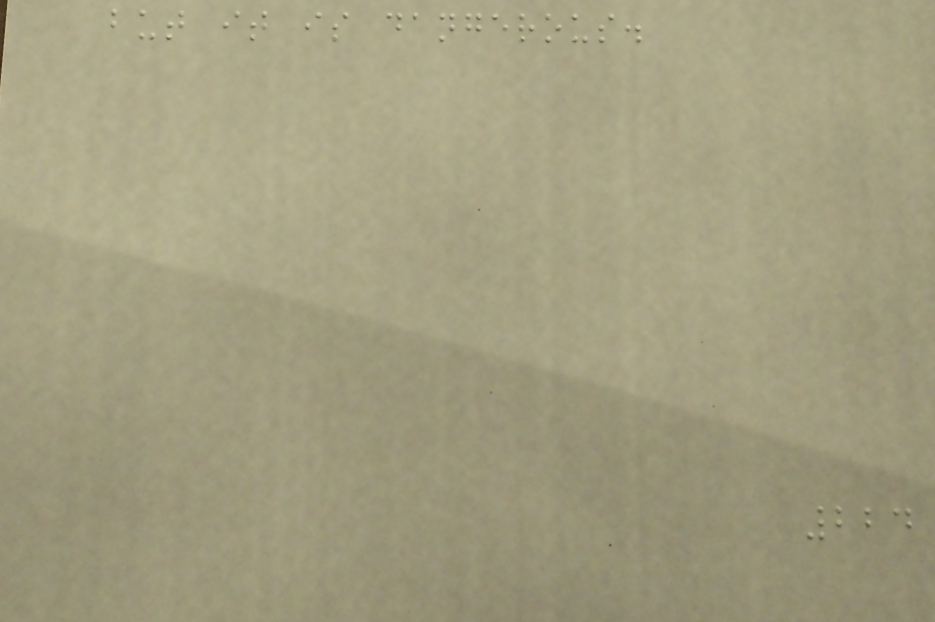but it is dangerous.
224
